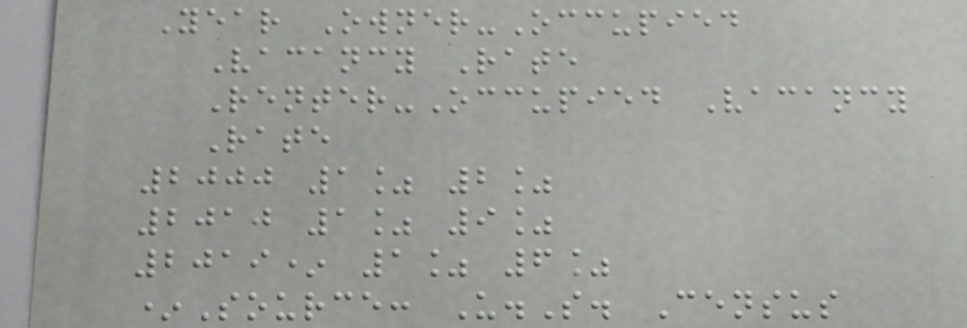Year Owner-Occupied
Vacancy Rate
Renter-Occupied Vacancy
Rate
2000 1% 2%
2010 1% 9%
2019* 1% 6%
*Source: U.S. Census
